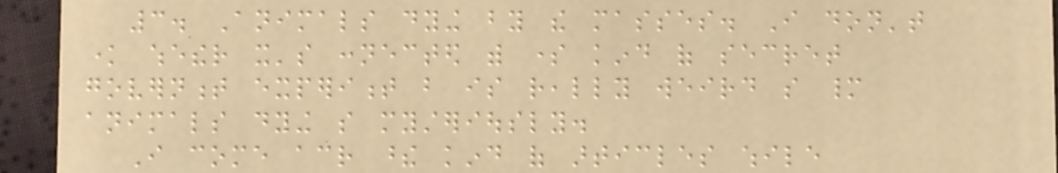3. Animals dying by the masses. I don't
know whether it's connected with some kind of secret
government experiment but is really weird so many
animals dying so mysteriously.
I come across these kind of articles while
